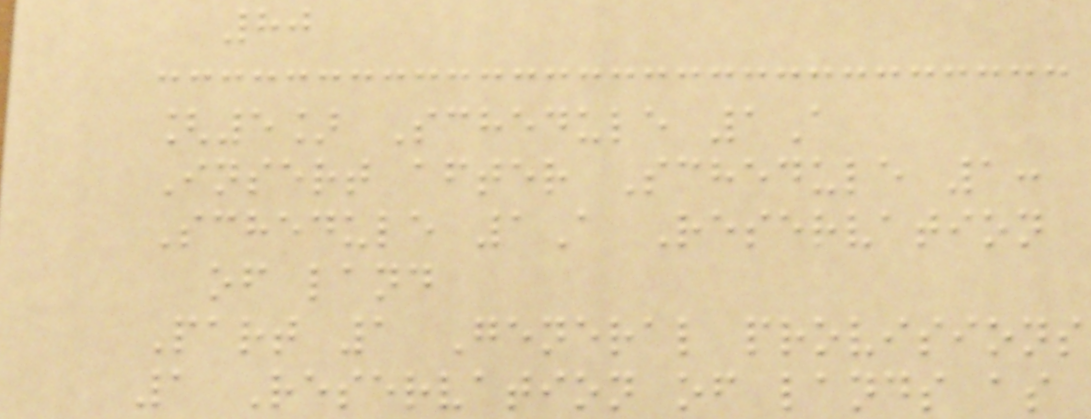80
[5] Schedule 1A
Insert after Schedule 1:
Schedule 1A Reservation
of land
Part 1 General provisions
1 Reservation of lands as
